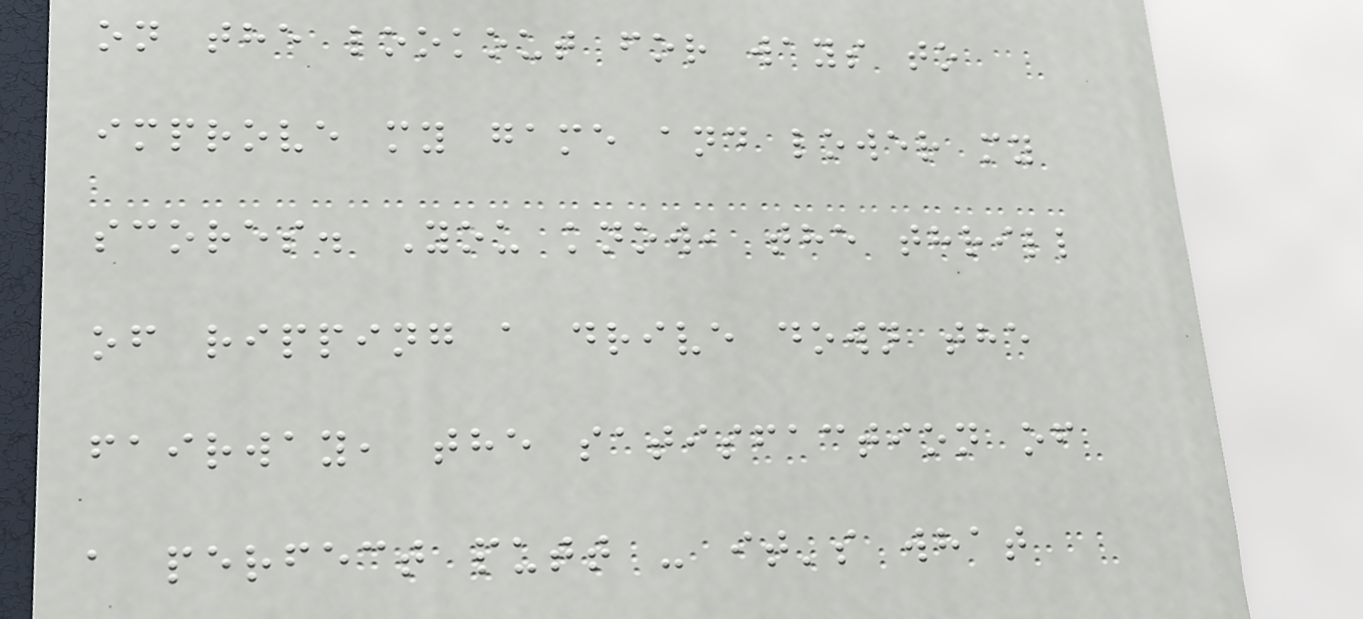on the lookout for ways to
improve my game and lower my
scores. You know, the thrill
of ripping a drive down the
fairway, the satisfaction of
a perfect putt - it's what
